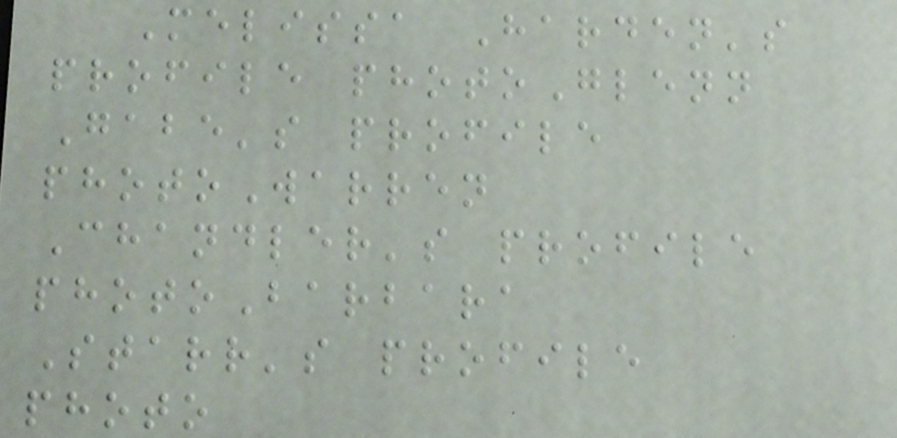Melissa Harden's
profile photoGlenn
Gabe's profile
photoWarren
Chandler's profile
photoBarbara
Starr's profile
photo
